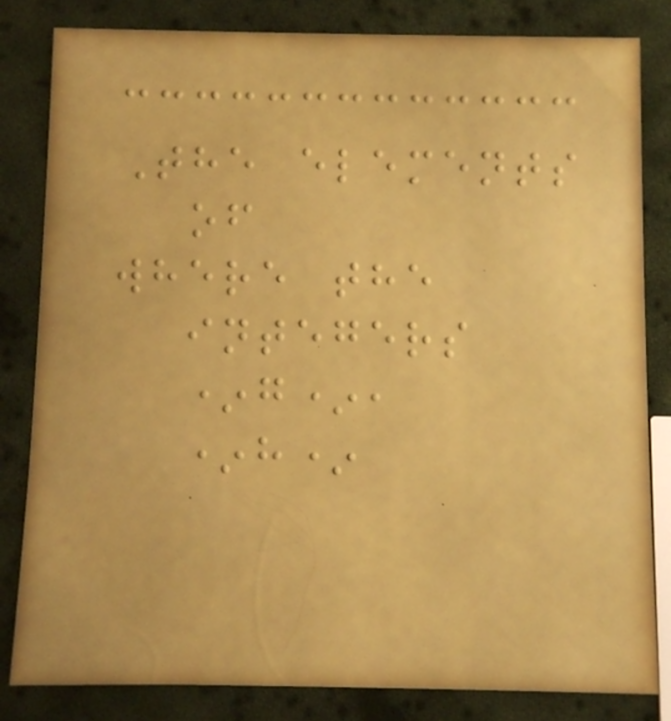The elements
of
where the
integers
*g*,
*h*
